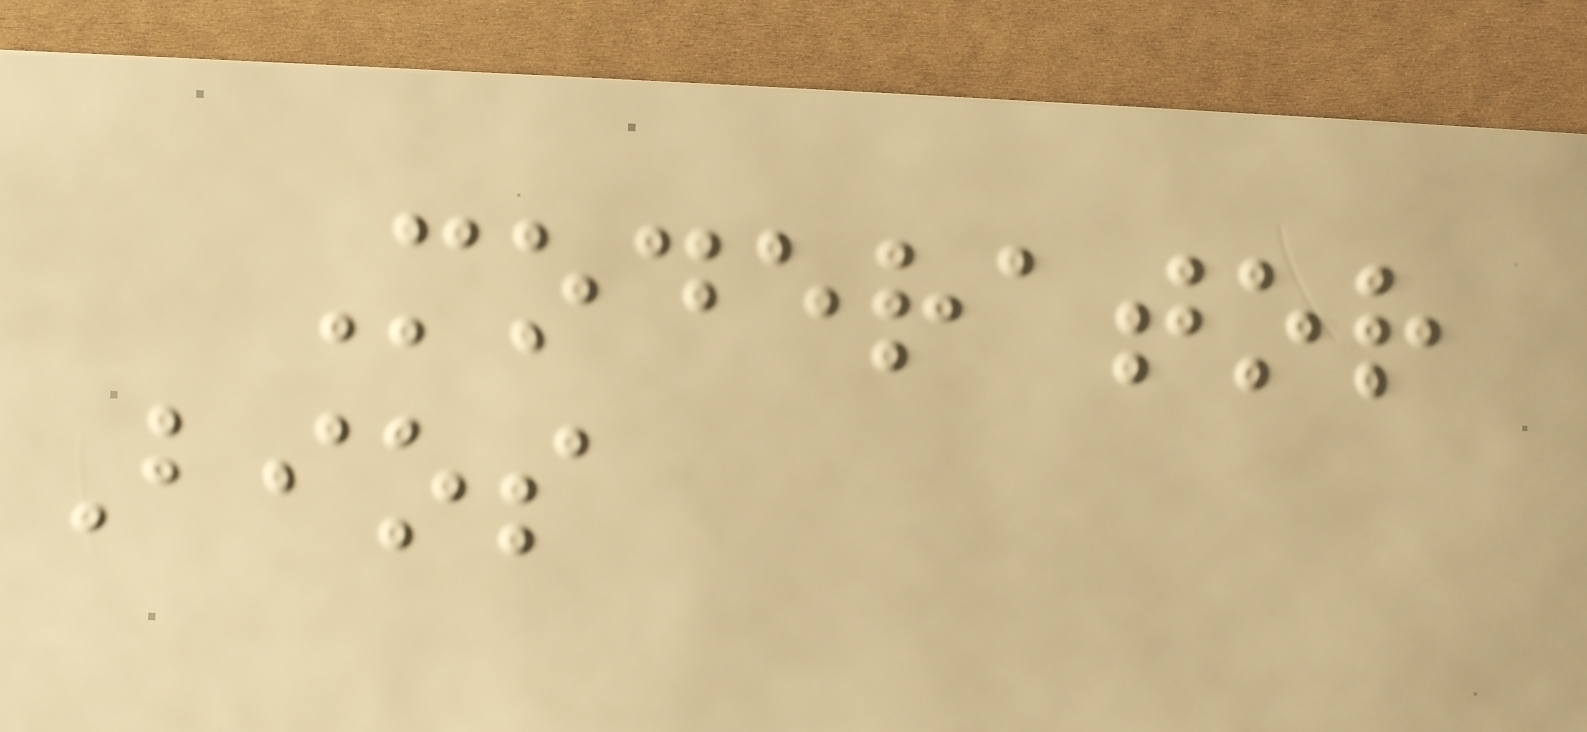Moderator
Bios
